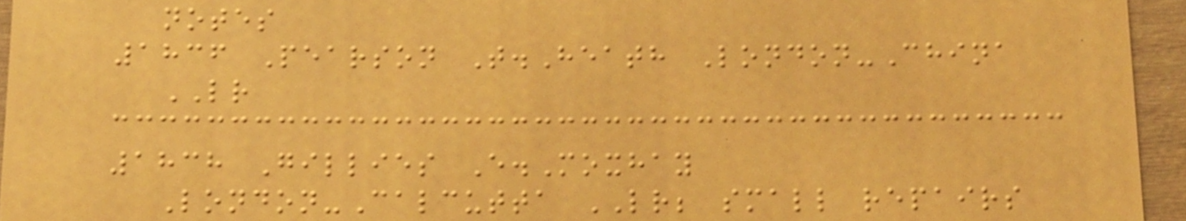notes
1836 Pearson T.Heath London-China
LR
1838 Gillies E.Moxhay
London-Calcutta LR; small repairs
